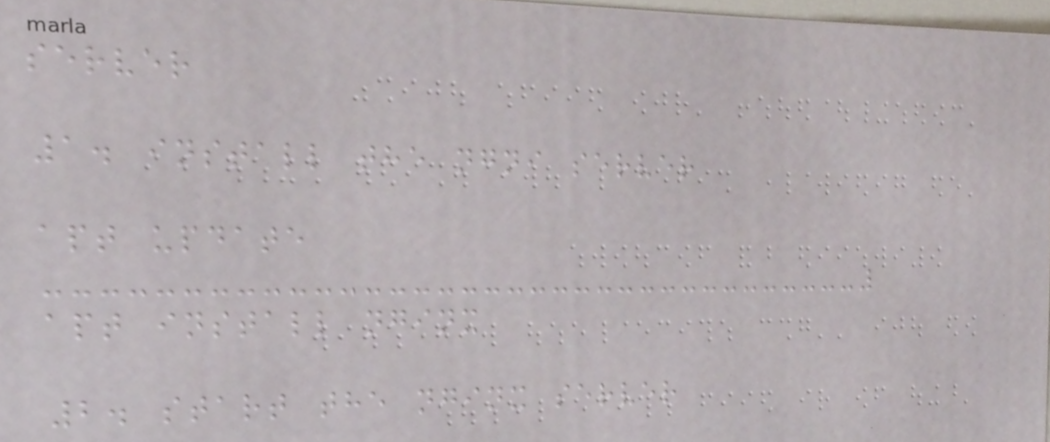server
1. install the ngni server
apt update
apt install nginx
2. start the nginx server
